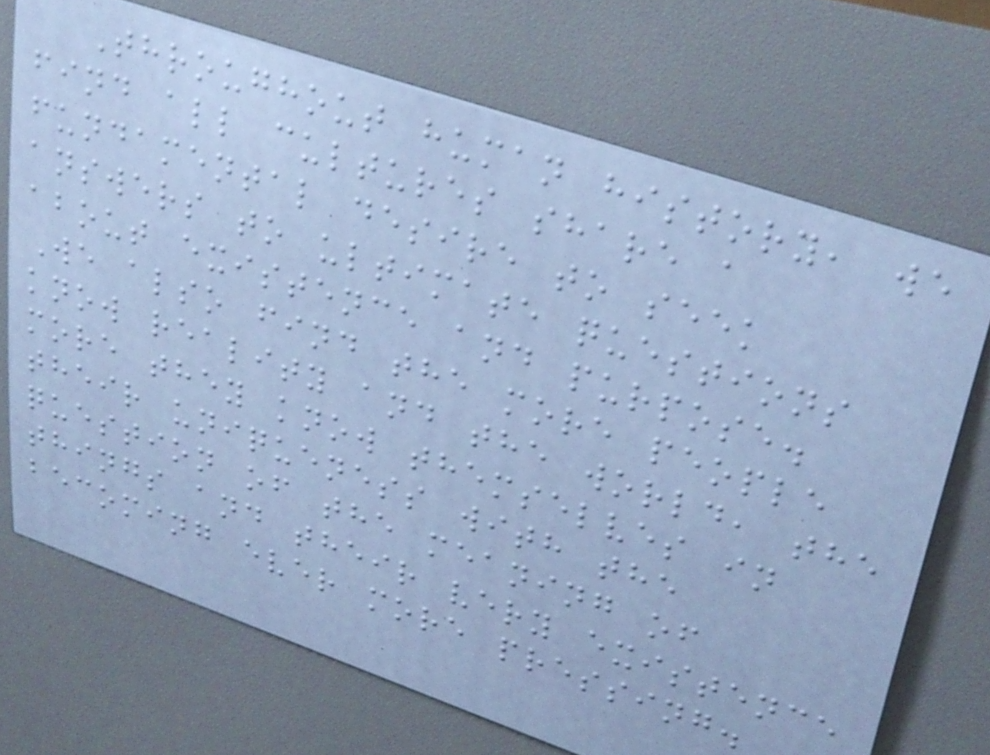Throughout human history, we
find all cultures share a
fundamental desire to seek
answers to ultimate questions
about existence and purpose.
We also find the more people
know reality and the world, the
more they know themselves in
their uniqueness with the
question of the meaning of
things and their very existence
becoming ever more pressing.
